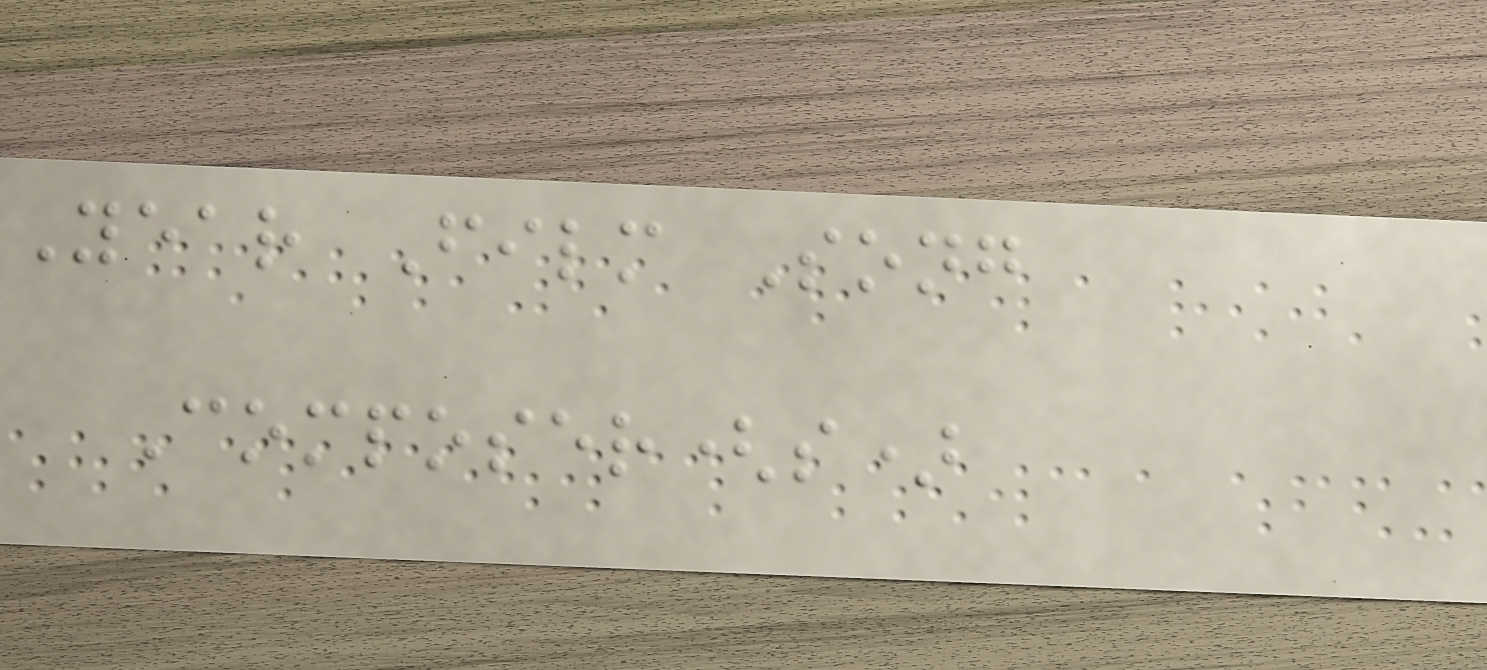Year Film Song
Composer(s)
